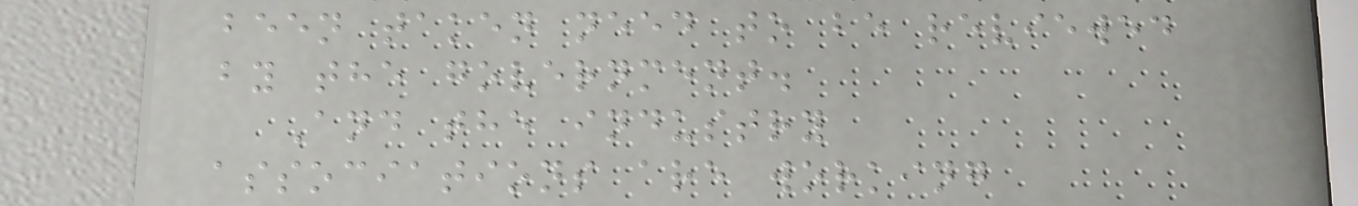been taken need to be reviewed
by the government.
And the industry
associations are working
